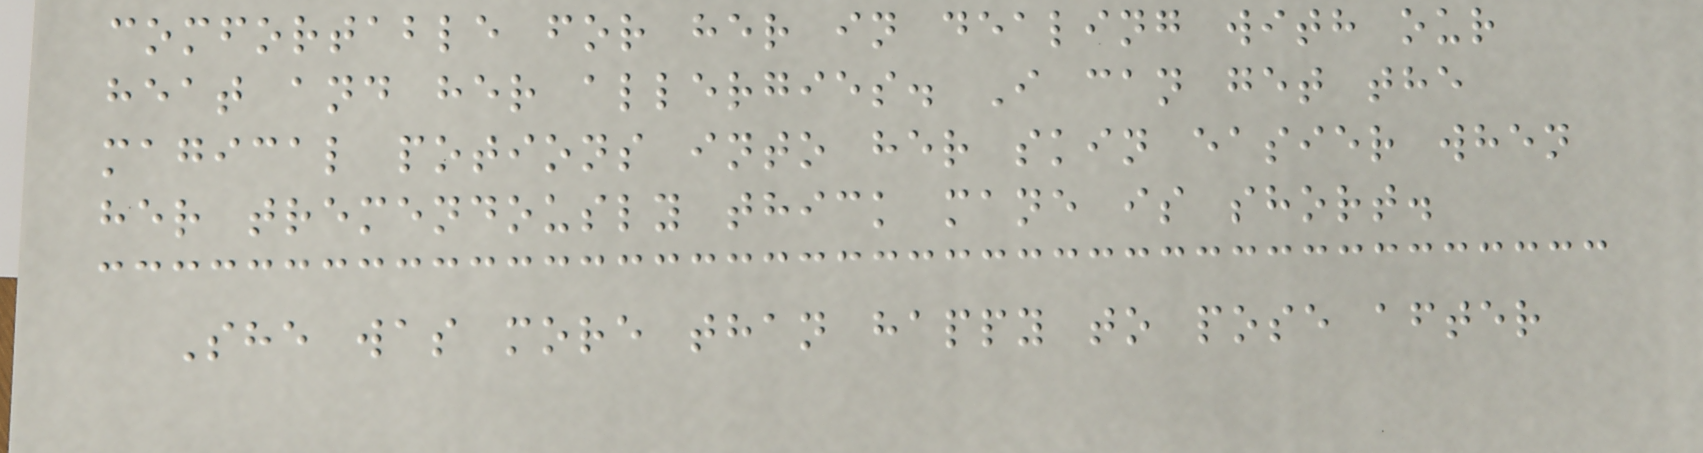comfortable for her in dealing with our
heat and her allergies. I can get the
magical potions into her skin easier when
her tremendously thick mane is short.
She was more than happy to pose after
